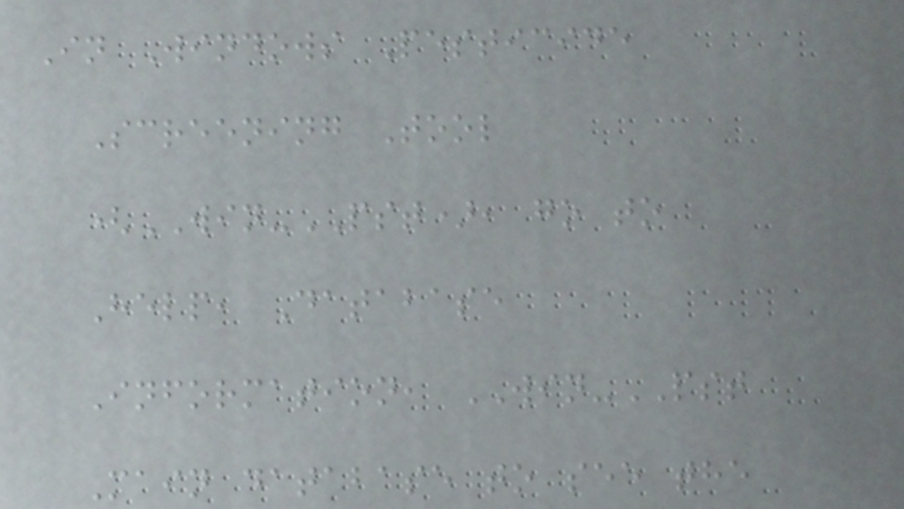In Windows Pesticide
Screening Tool
(WIN-PST), go to
Help, Database
Information, WIN-PST
Main database to see the
